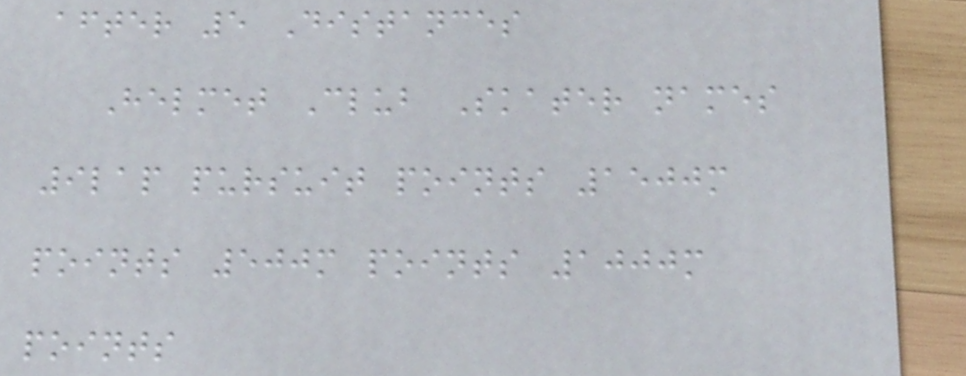after 5 Distances
Helmet Club Skater names
9lap pursuit points 1500m
points 500m points 1000m
points
